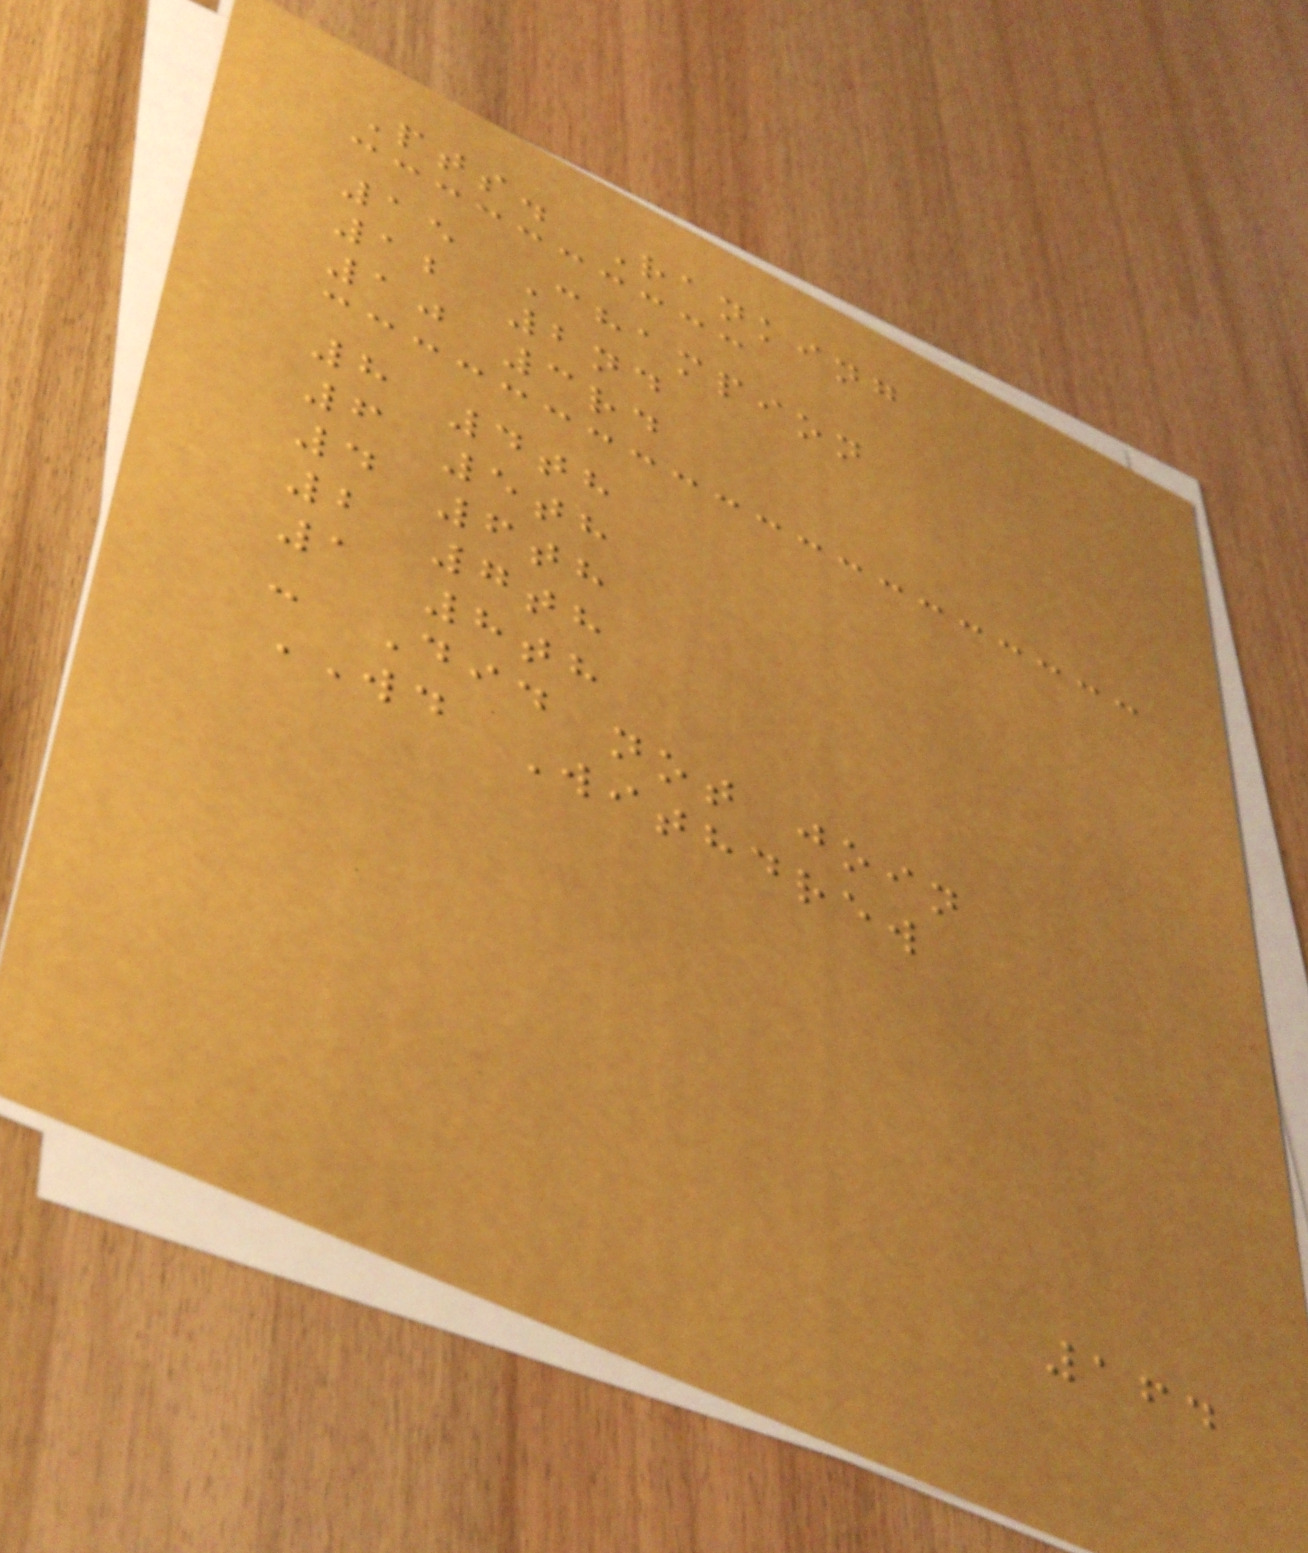Pts. Ranking
15 Champion
12 2nd
10 3rd
8 4th
6 5th
4 6th
2 7th
1 8th
- Did not join
WD Withdrew
164
